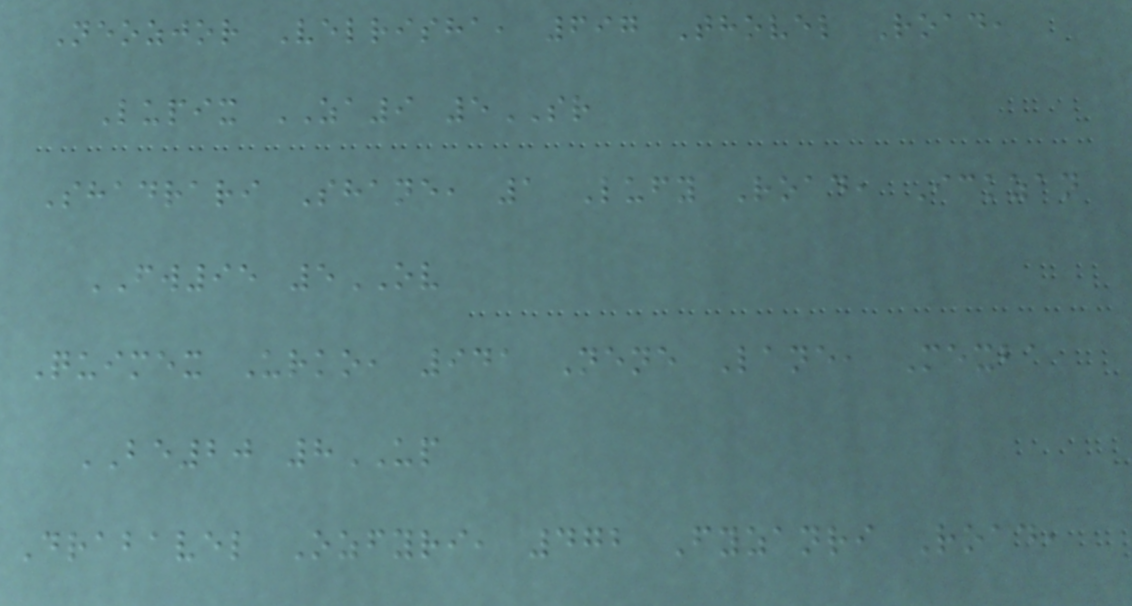Neozjor Velrisha, 697 Thovel Road,
Lupix ZA9 5SR
Shadrari Shane, 1 Lufy Road, Ickzan
FW95 5OV
Quimex Urko, 941 Nene Lane, Mexba
BE20 8UP
Drabavel Ozfyri, 472 Fyzanri Road,
